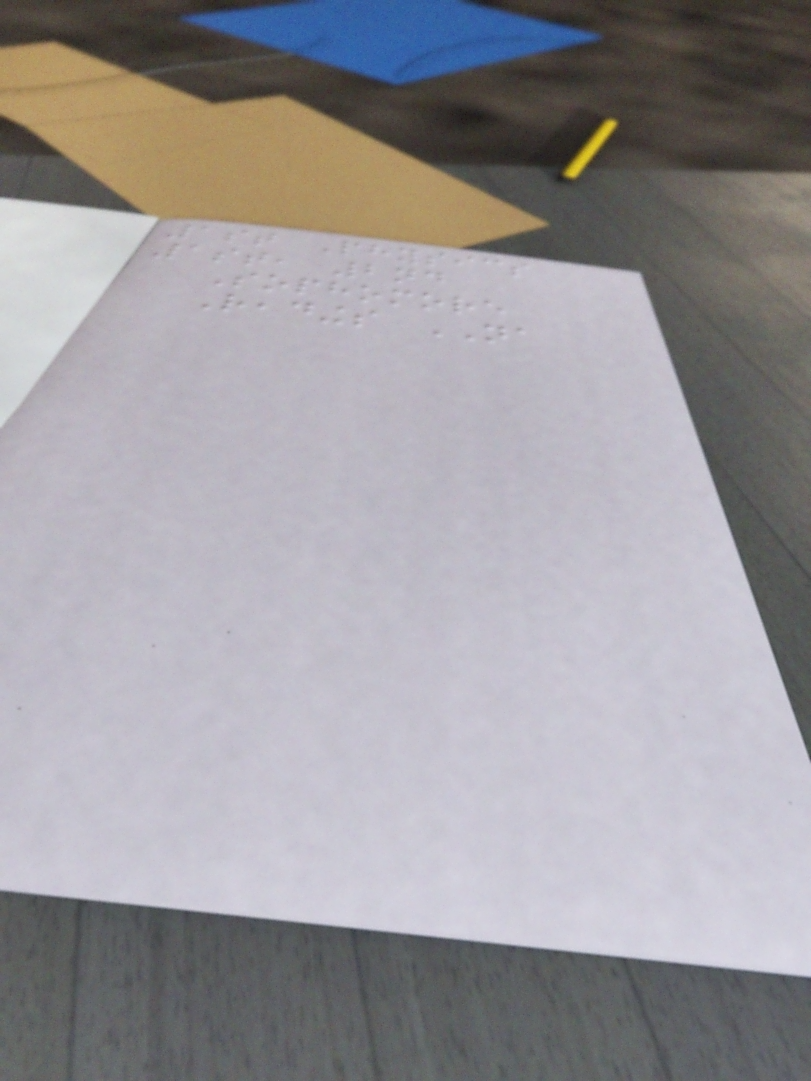1st Physics
1st, 2nd
Sophomore
Readings NA
